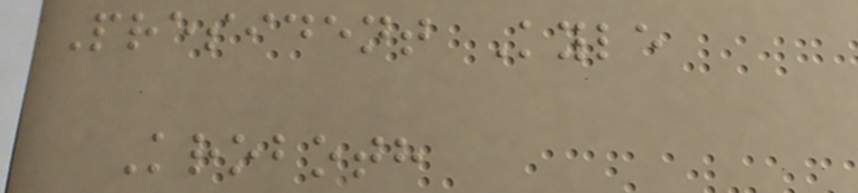President Kyle
Kroboth
